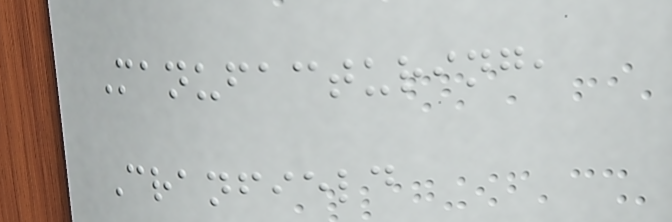Manufacturing,
Cranfield
